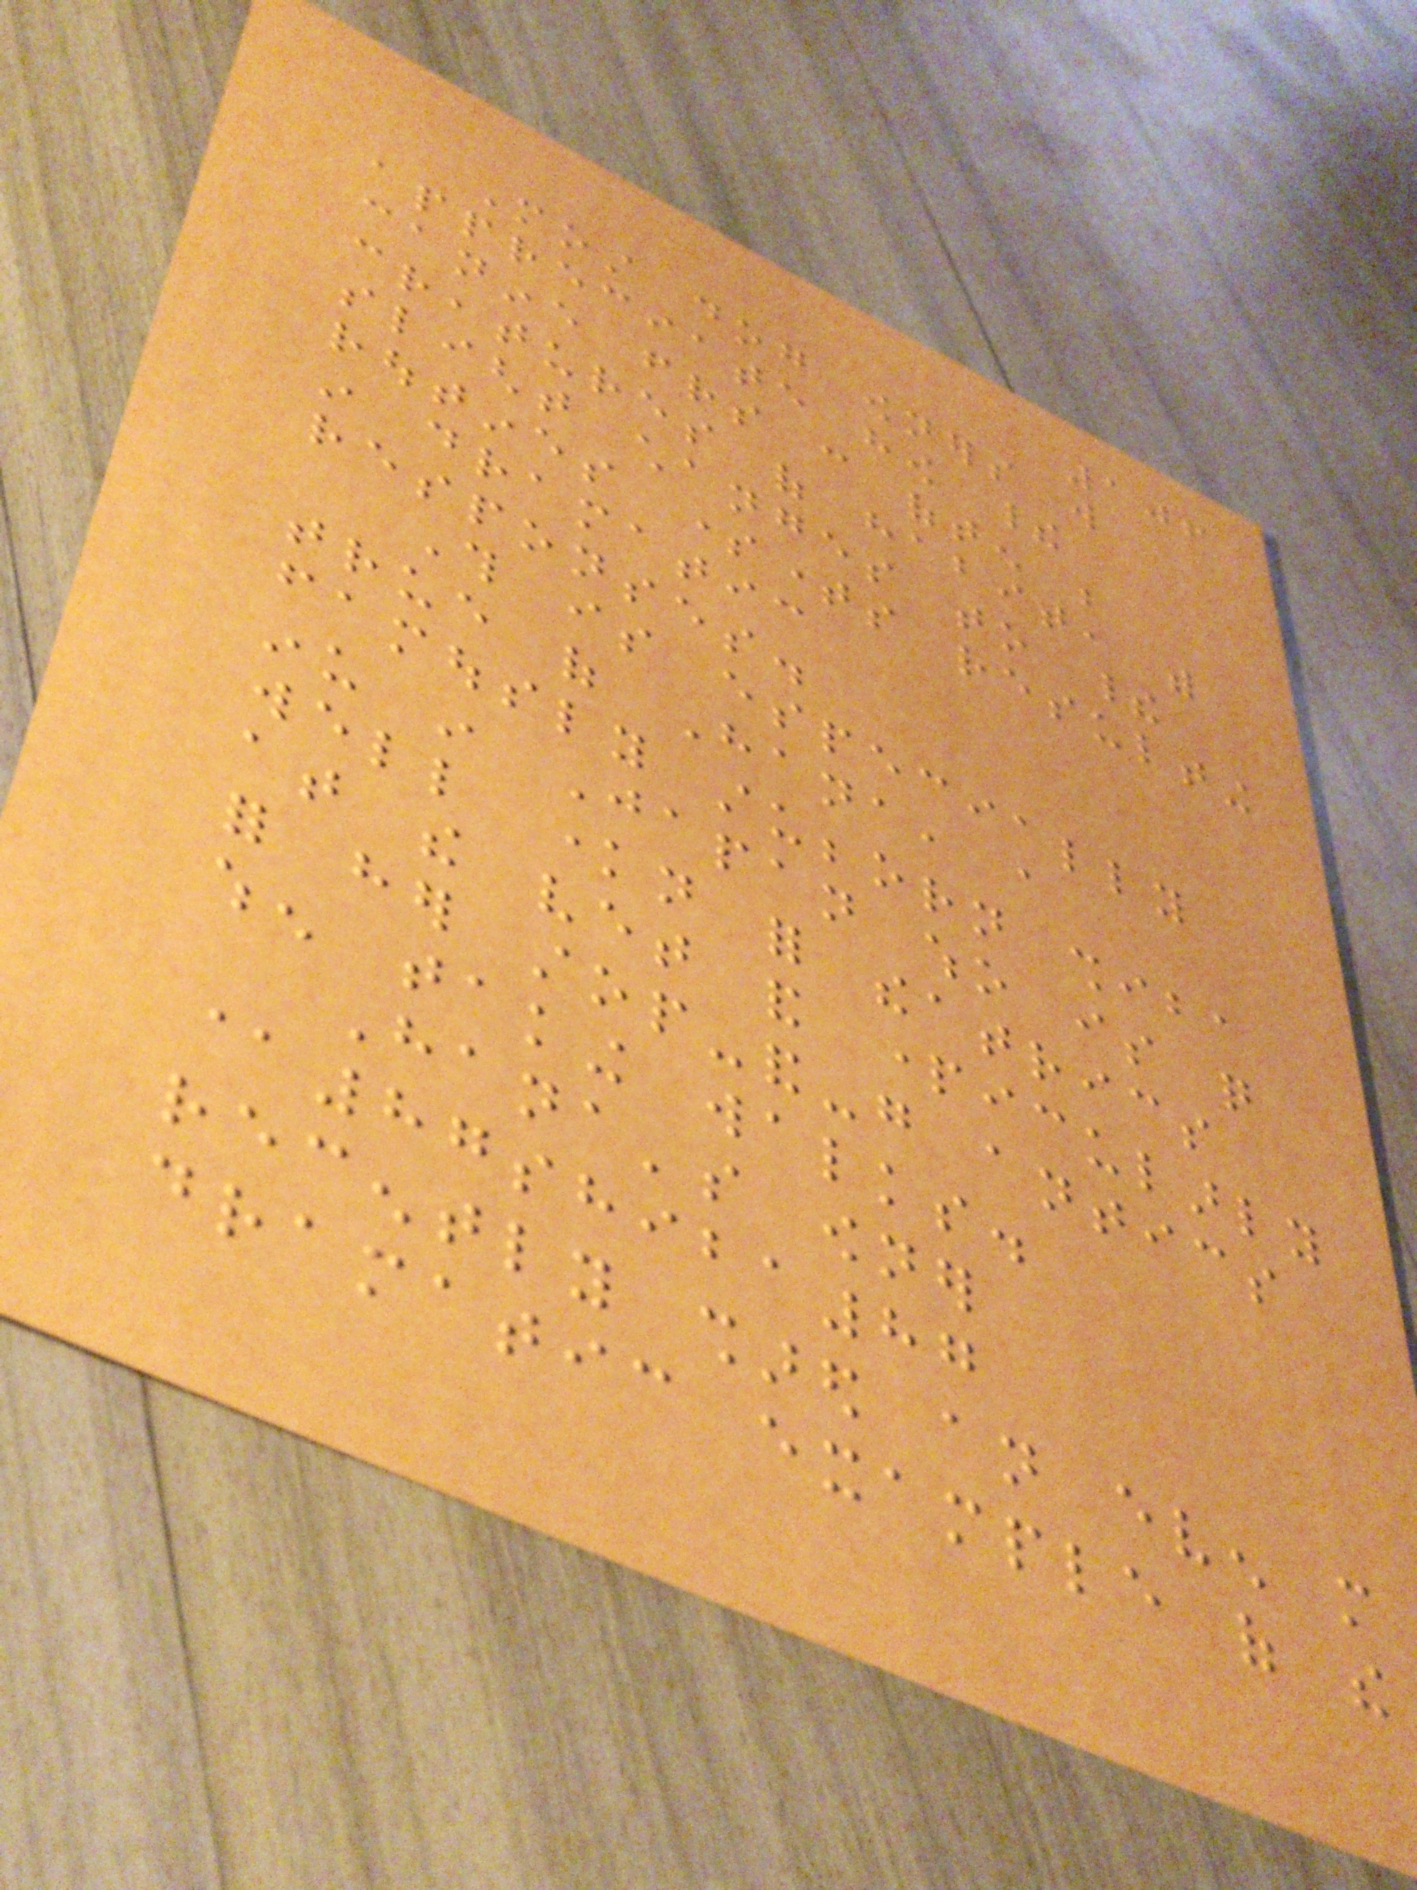106
Most dog owners will
appreciate how their
canine friends can often be
creatures of habit, with
slight changes to their
routines sometimes resulting
in dramatic
responses.
This is especially
true of Hana, a
famously stubborn shiba
inu in Japan who is quite
well known for theatrics
at the vet and particularly
for her stop-and-go antics
when taking walks.
Hana's owner
@87shiba87
recently shared an even more
dramatic example of the
